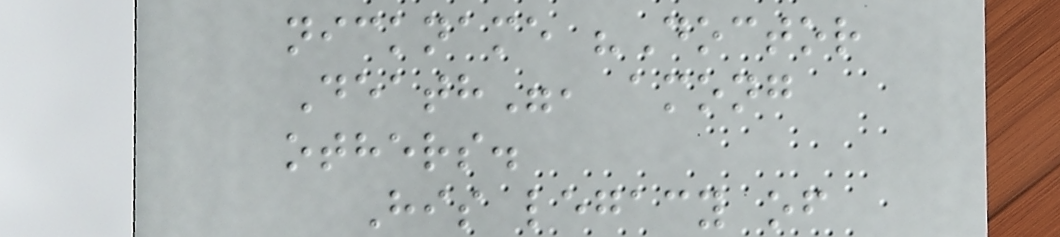nickname "Doctor
Death", among
others.
His legacy of
